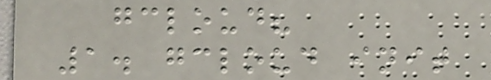gcloud?
1. gcloud init
